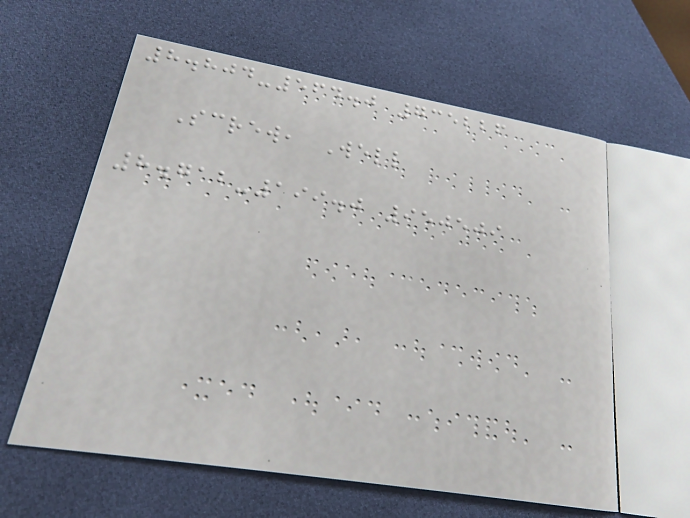8.804-564.0 735226
Screw, Well
8.712-199.0 950509
